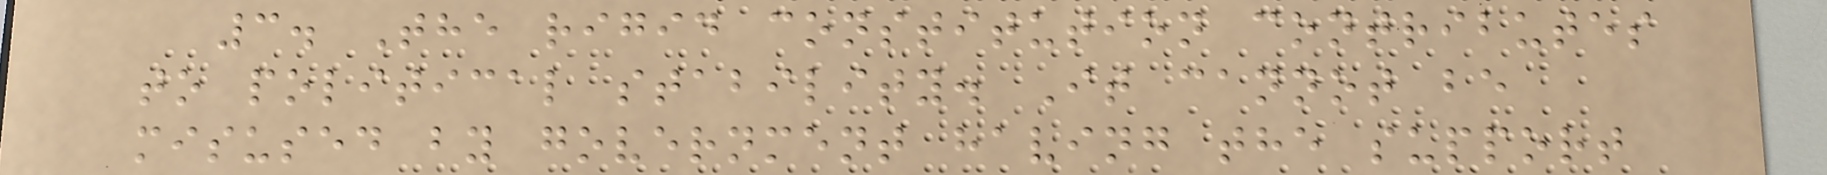3. The rigid constitution contributes
to political stability. It cannot be
misused by government having the support
